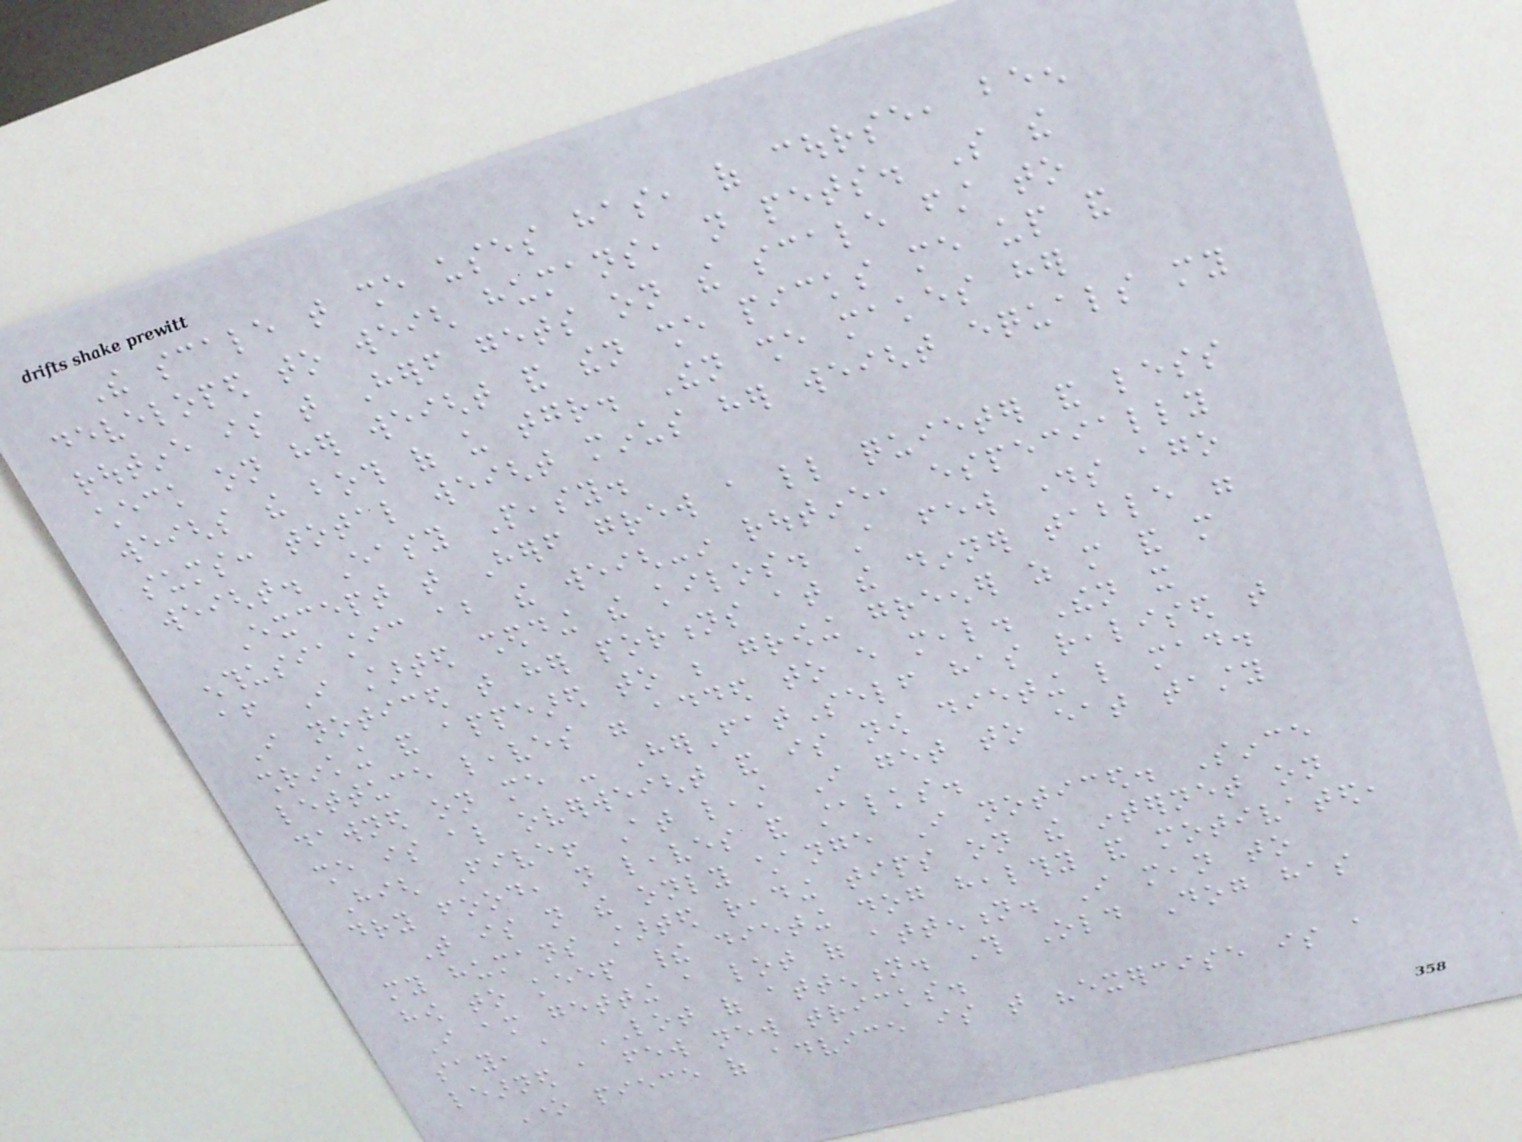The scale that she uses has, of course, been
developed to weigh humans, not pets. So the
routine is that Herself gets on the scale first to
check on her weight and then she picks me up and
weighs the both of us together. Then she makes her
sums: total weight minus her weight equals my
weight. Easy Peasy.
Except that Herself grew a little quieter and less
enthusiastic about the weigh-in routine, especially
after I started shedding the kilos. A few days ago
I noticed that her portions at the dinner table were
shrinking and appeared to be growing greener as more and more
lettuce leaves were added to every meal. Then it
dawned on me - HerFatSelf has realised that
she is also overweight and is now dieting like mad.
High Five! At least I get to eat tasty
dry food, not leaves and stalks.
That is not the only change I noticed. Since
my humans started reading tips on the internet on
how to keep their dieting dog healthy and motivated,
I am getting a lot of attention. I mean to
say, a LOT of attention. This Old Dog has
learned a few new tricks.
One piece of advice is that "exercise is a
